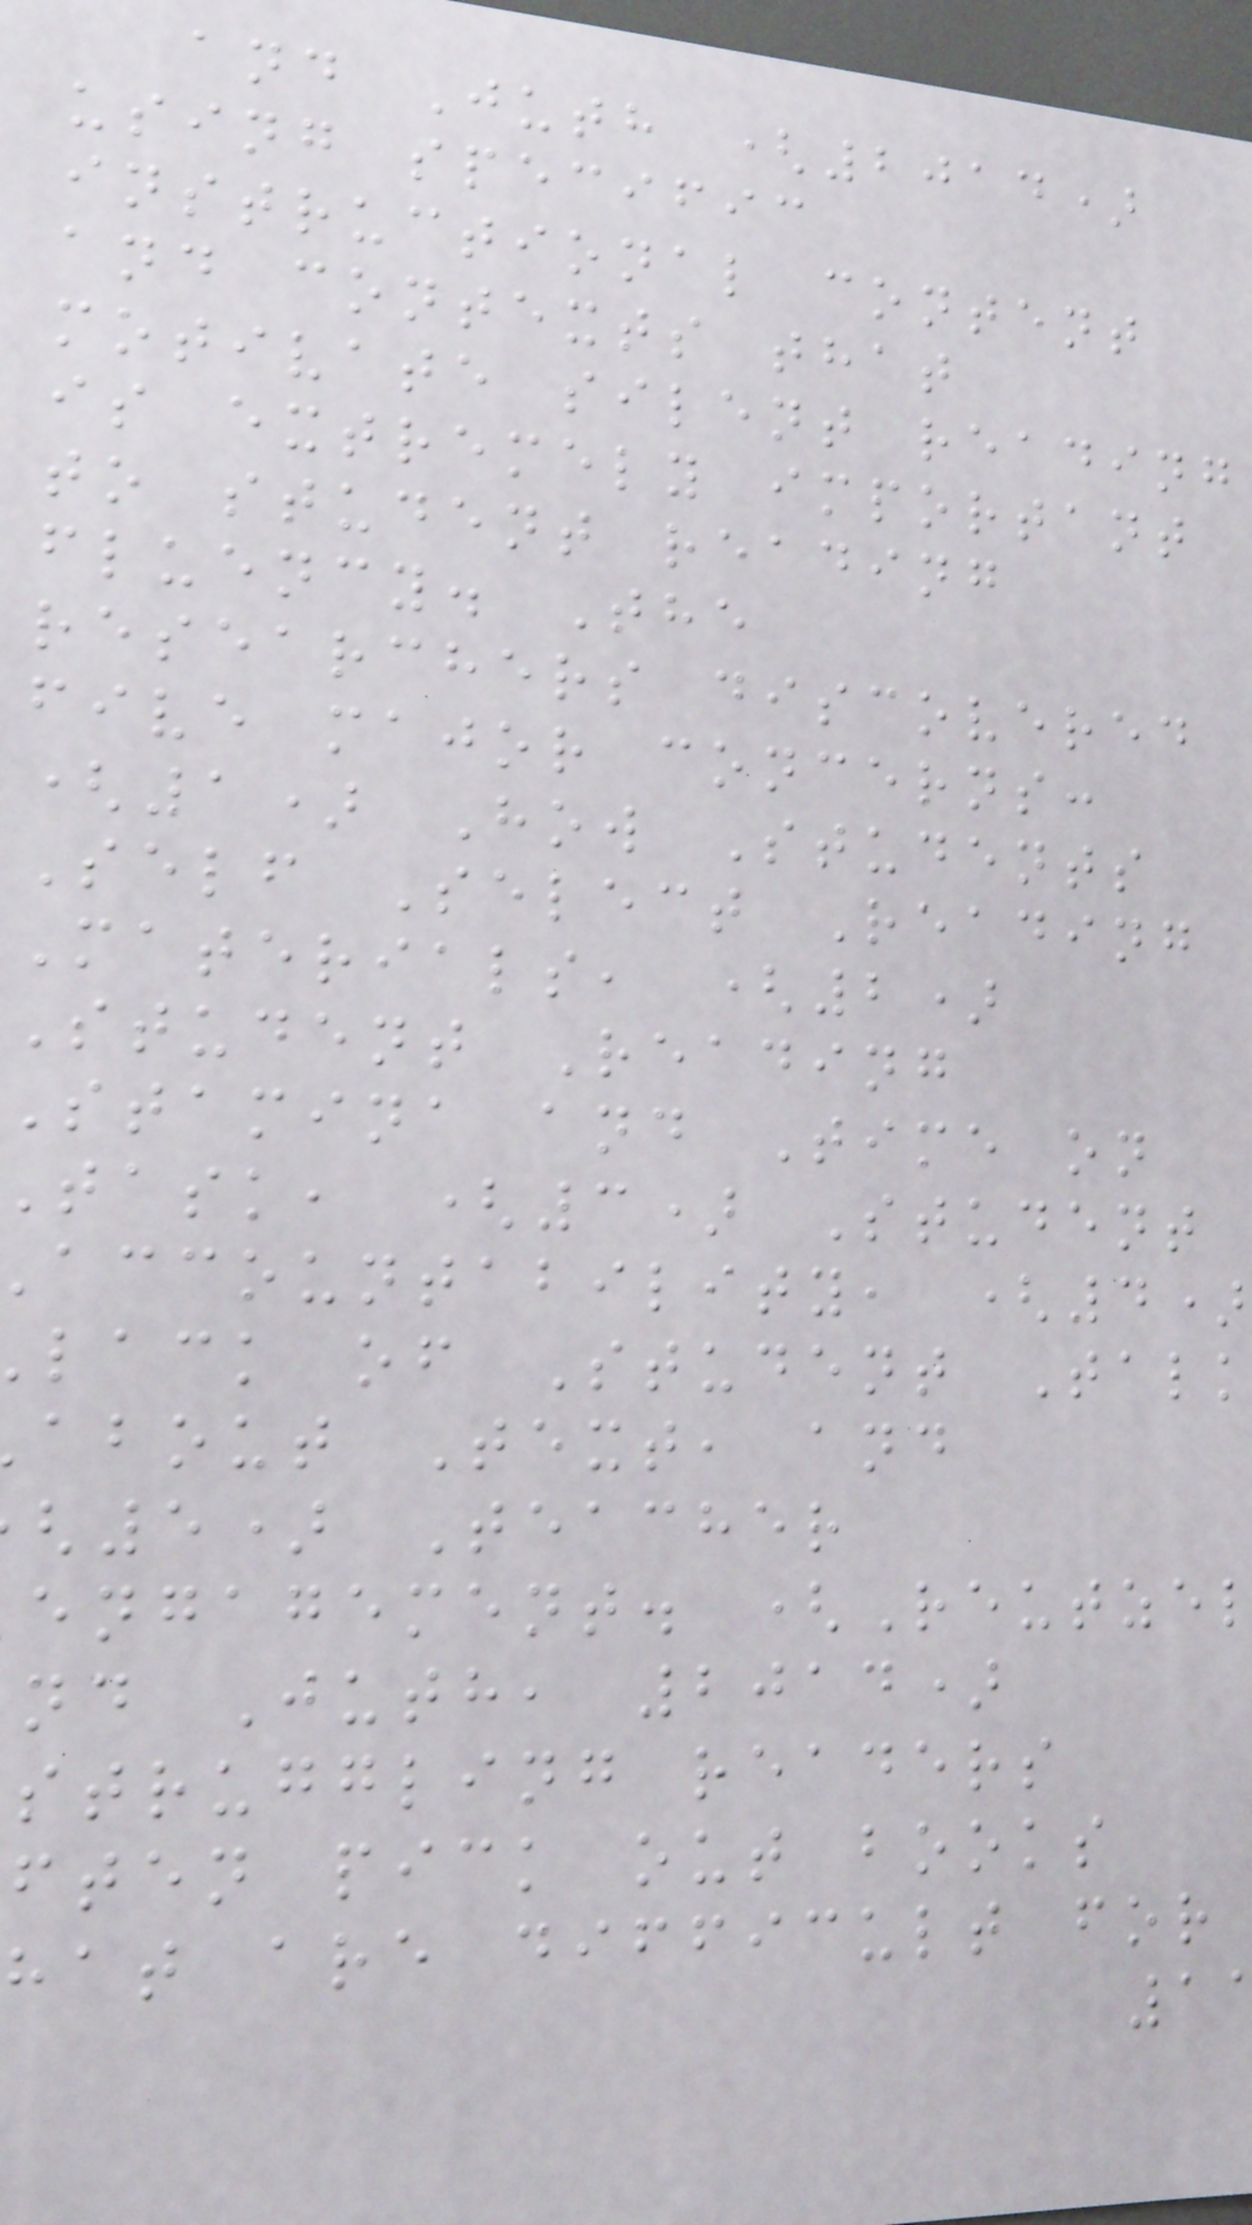and Juth (2014)
using specific
instructional content
and contexts that
motivate silent reading
is extremely important
to student reading
fluency. The
researchers discovered
five major concerns:
(1) How Students
Self Select Reading
Materials, (2)
Student Reading
stamina and Time on
task, (3) Student
accountability, (4)
lack of Student Talk
about Text, and
5) Teacher
engagement. (Reutzel
nd Juth, 2014)
struggling readers
ften pick out books
hat are difficult for
